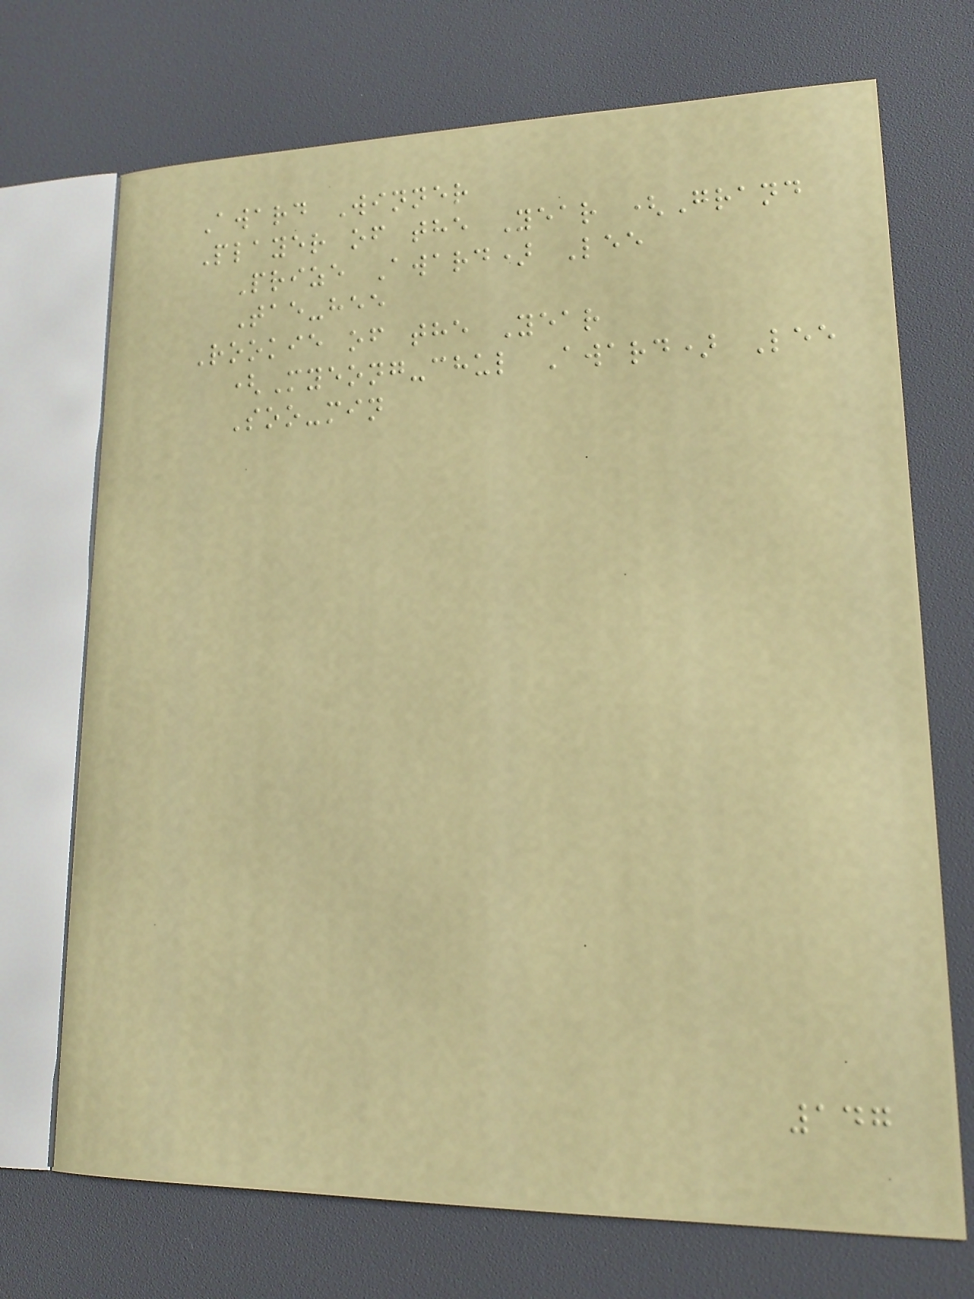Award Winner
Player of the Year (Grand
Prize Award) Lee
Tae-hee
Rookie of the Year
(Myeong-chul Award) Lee
Soo-min
147
